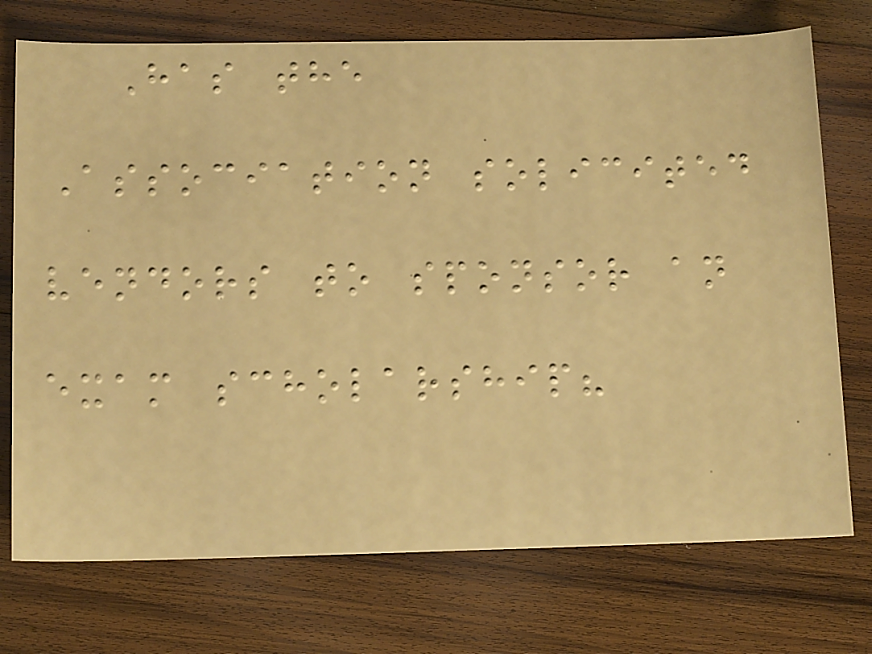Has the
Association solicited
vendors to sponsor an
exam scholarship?
